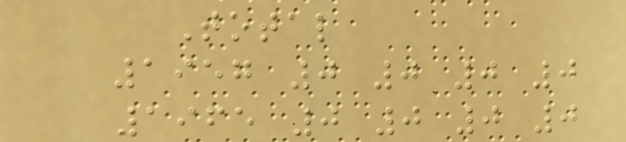Total
1957 0 0 0 0
1965 0 0 0 0
